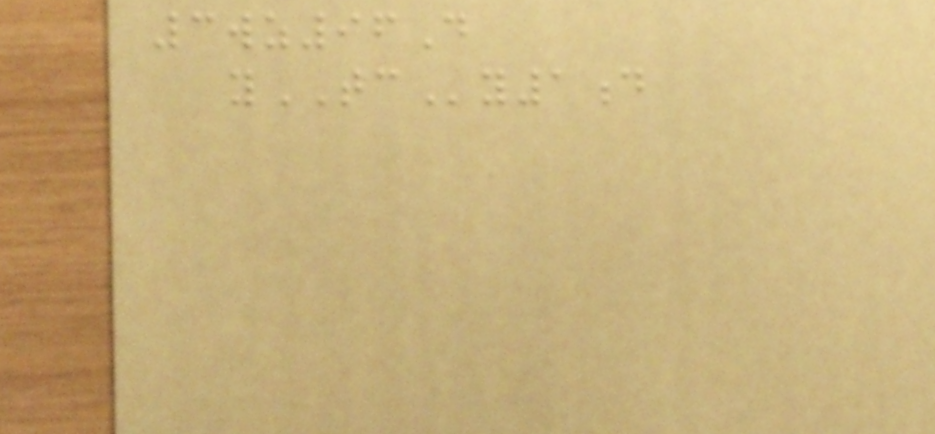3wz96D
yTCy1d
